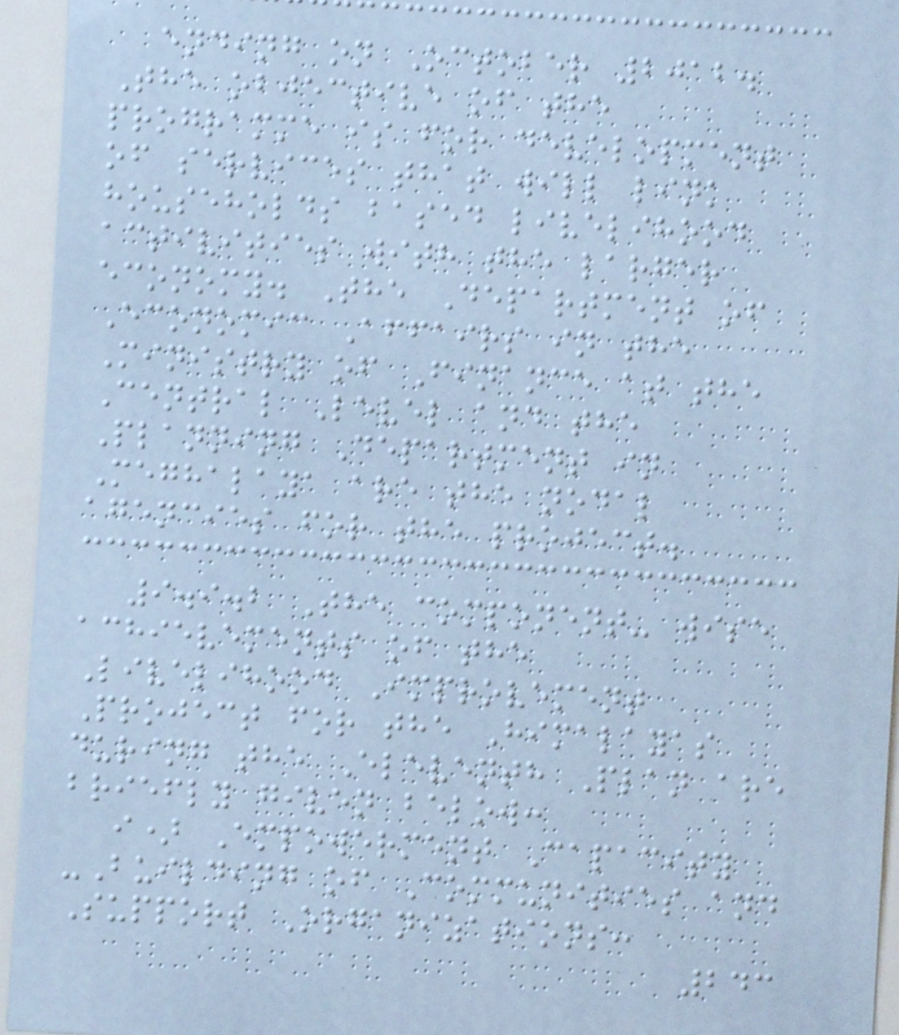ending on October 2012.
The objective of the
programme is for development
of services that will link
households based livelihood
activities with the larger
economy. The Department of
Economic Affairs in the
Ministry of Finance at the
Central Level and the
Planning Department in
Meghalaya are the nodal
agencies for the project.
9.9.2 The component- wise
achievements of the
Livelihood Improvement
Project for the Himalayas
during the Eleventh Plan are
briefly given below:
i) Empowerment Capacity
-Building of Communities and
Support Organizations:
243
